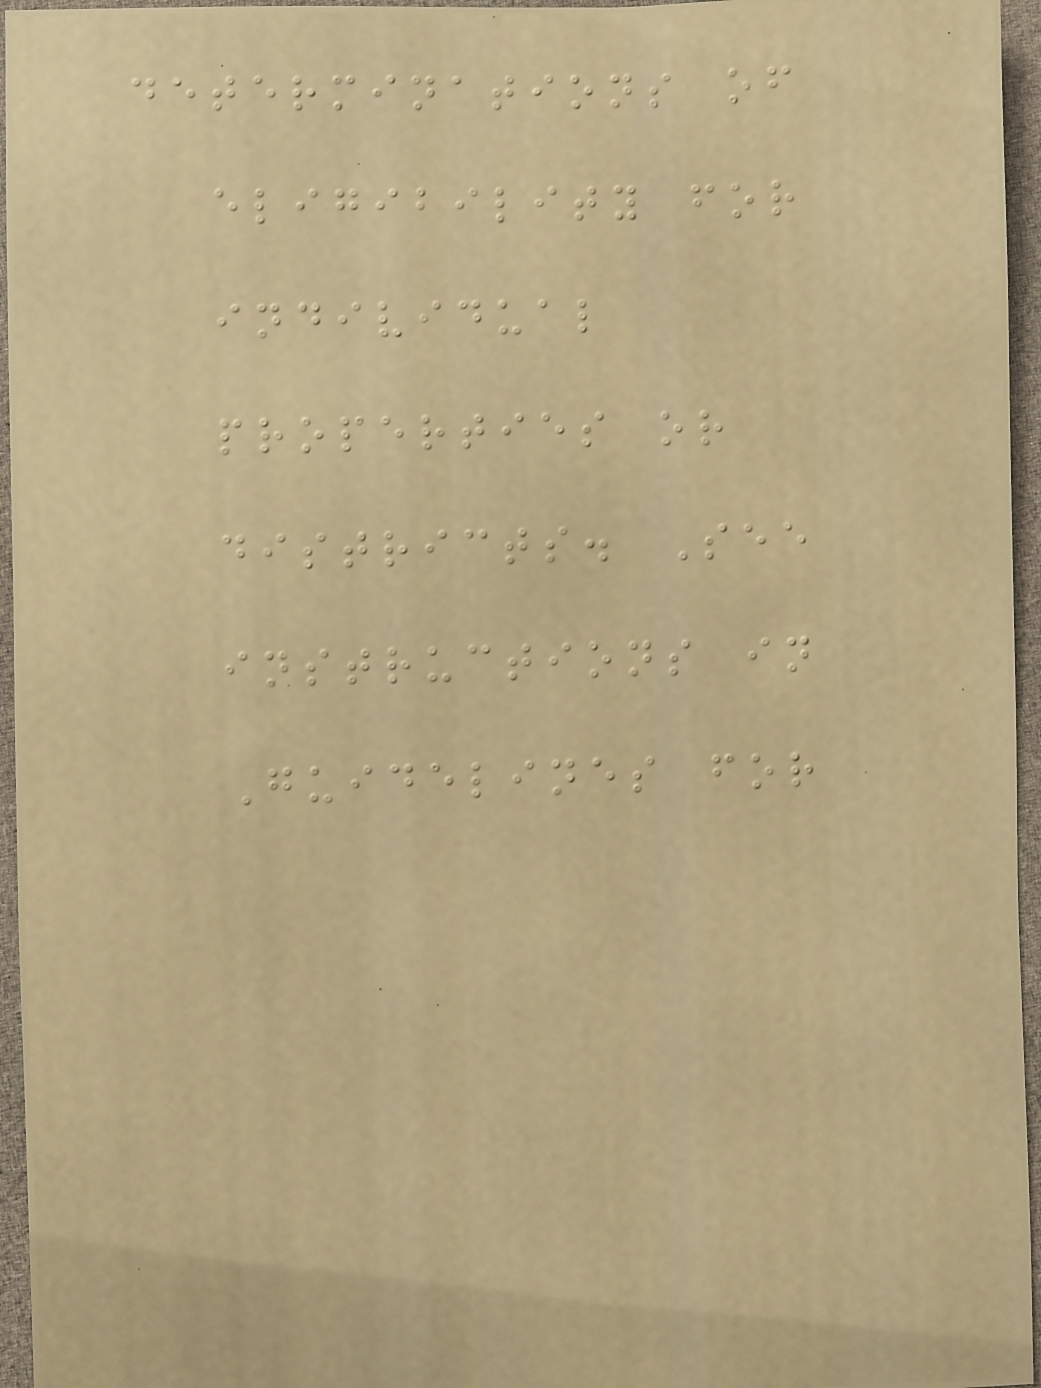determinations of
eligibility for
individual
properties or
districts. See
instructions in
Guidelines for
